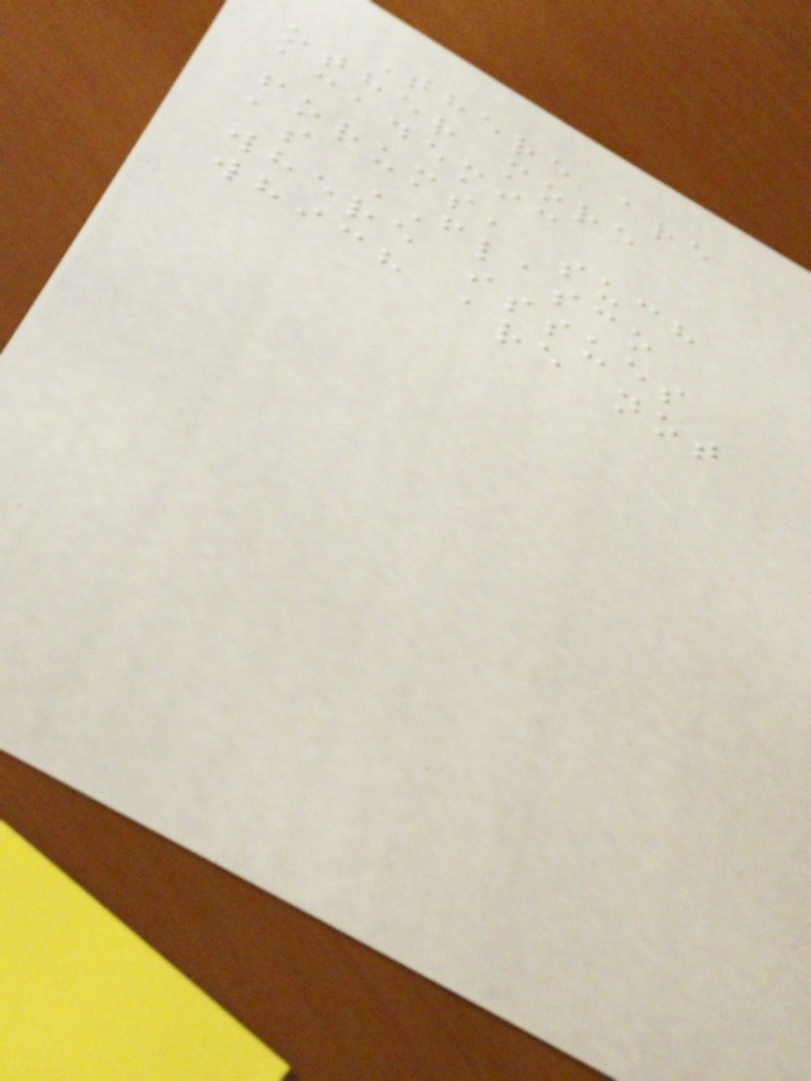There are
other more
academic
forums, such
as FLASCO
where issues
which are not
